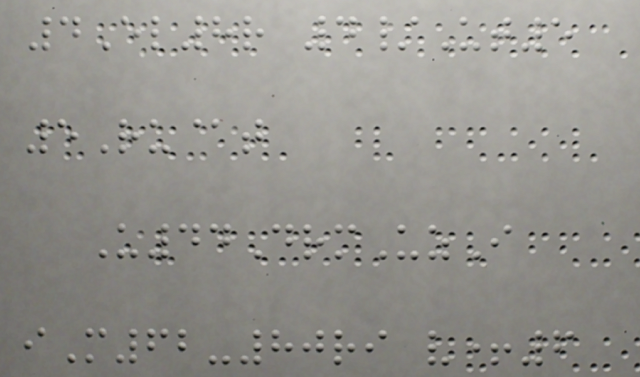4El8r 4/Ut5
5Ru@t
U44DrmUzI
iM62-80ri v+6
